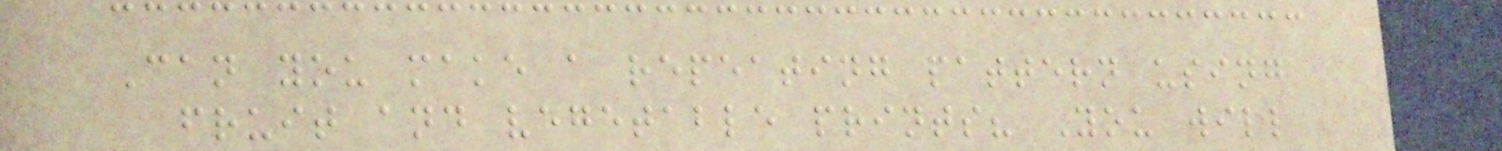Can you make a repeating pattern using
fruit and vegetable prints? You will
